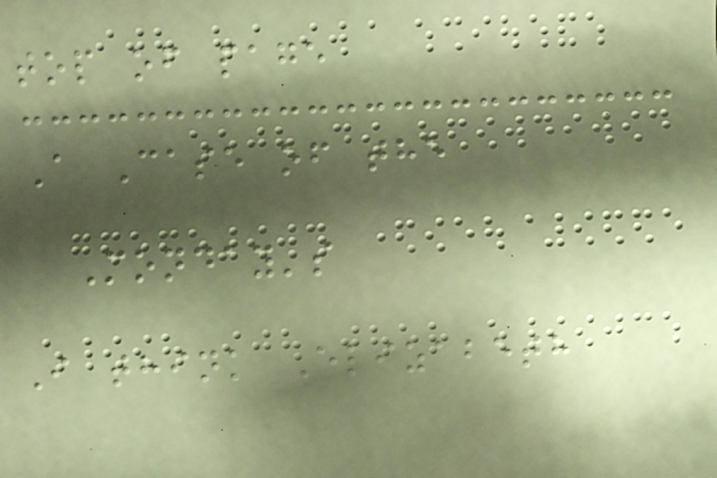top of page
A Case of the
Monday's
I think Elizabeth
